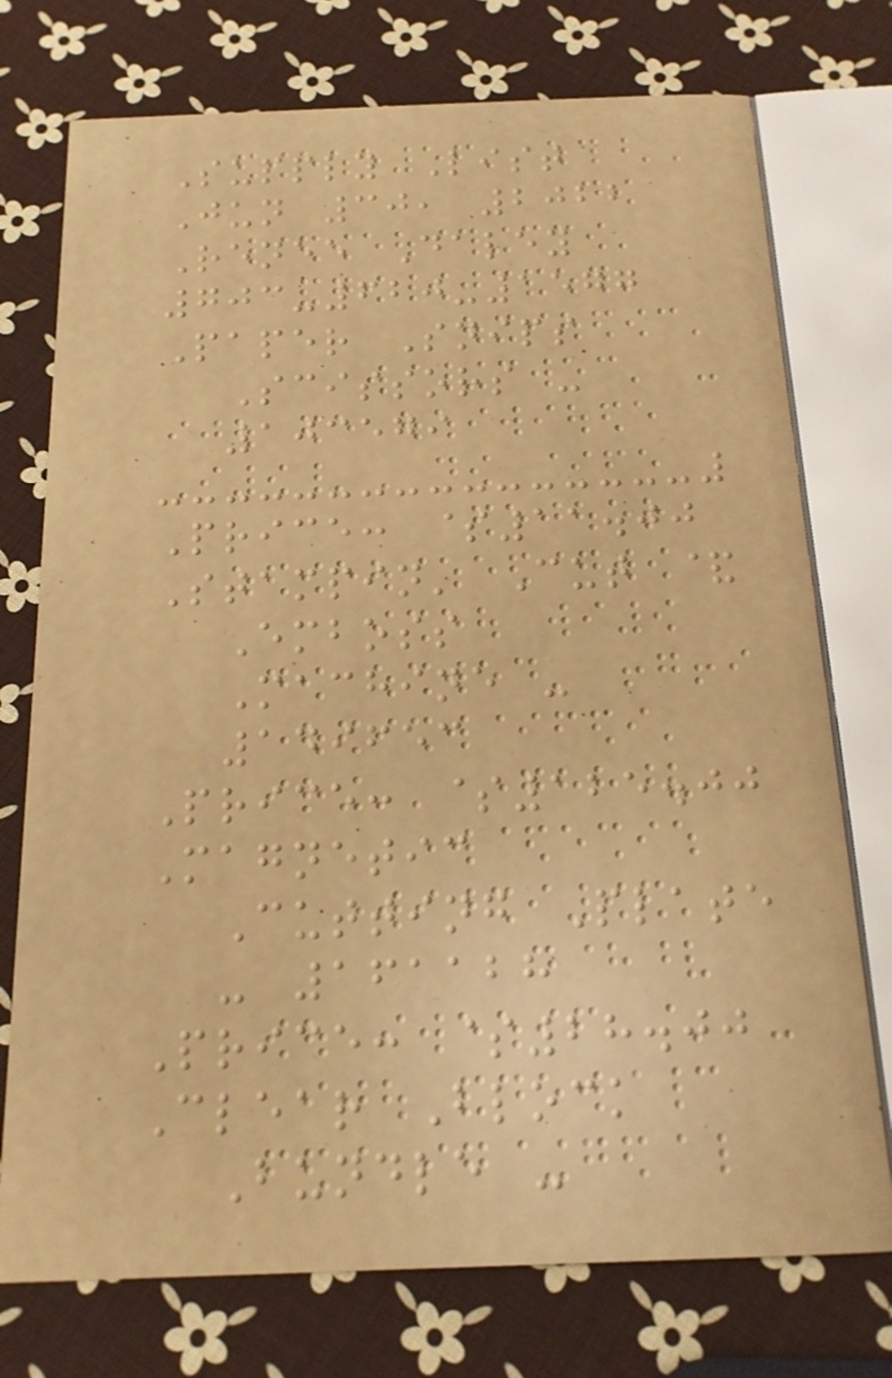Supply List
Jun 30, 2022
Renee Daley
703-620-1577
Paper Snips
Scissors -
103579
Price: $11.00
Stampin' Cut &
Emboss
Machine -
149653
Price: $125.00
Magnetic
Cutting Plate
- 161128
Price: $28.00
Clear Block
Bundle -
